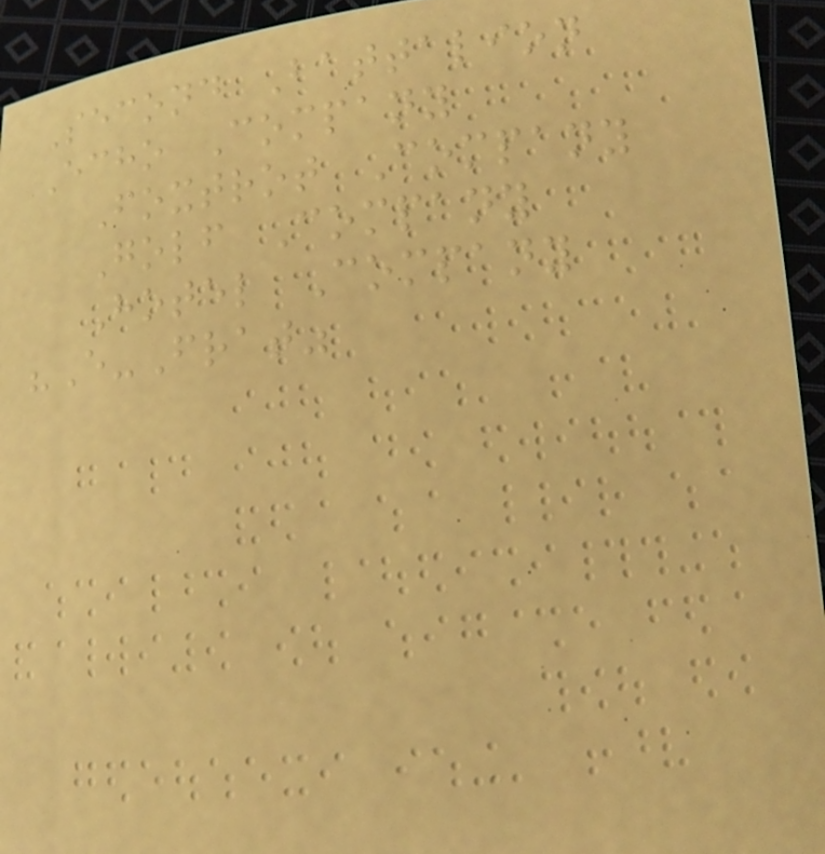Second Battalion
Echo Company
Foxtrot Company
Golf Company
Hotel Company
"E-Frat"
